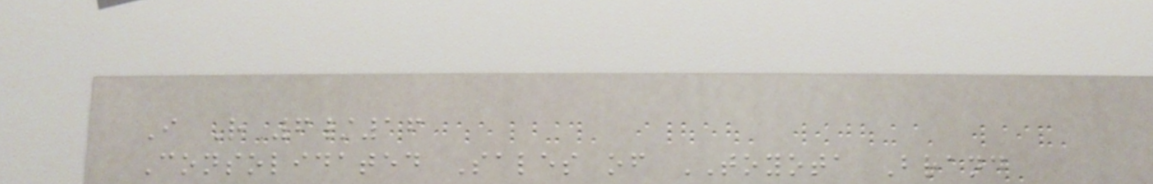I R 6/16
Consolidated Sales of TOYOTA Brand
